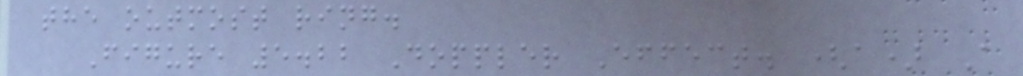the outmost ring.
Figure 5.22 Doppler Effect. (a) A
